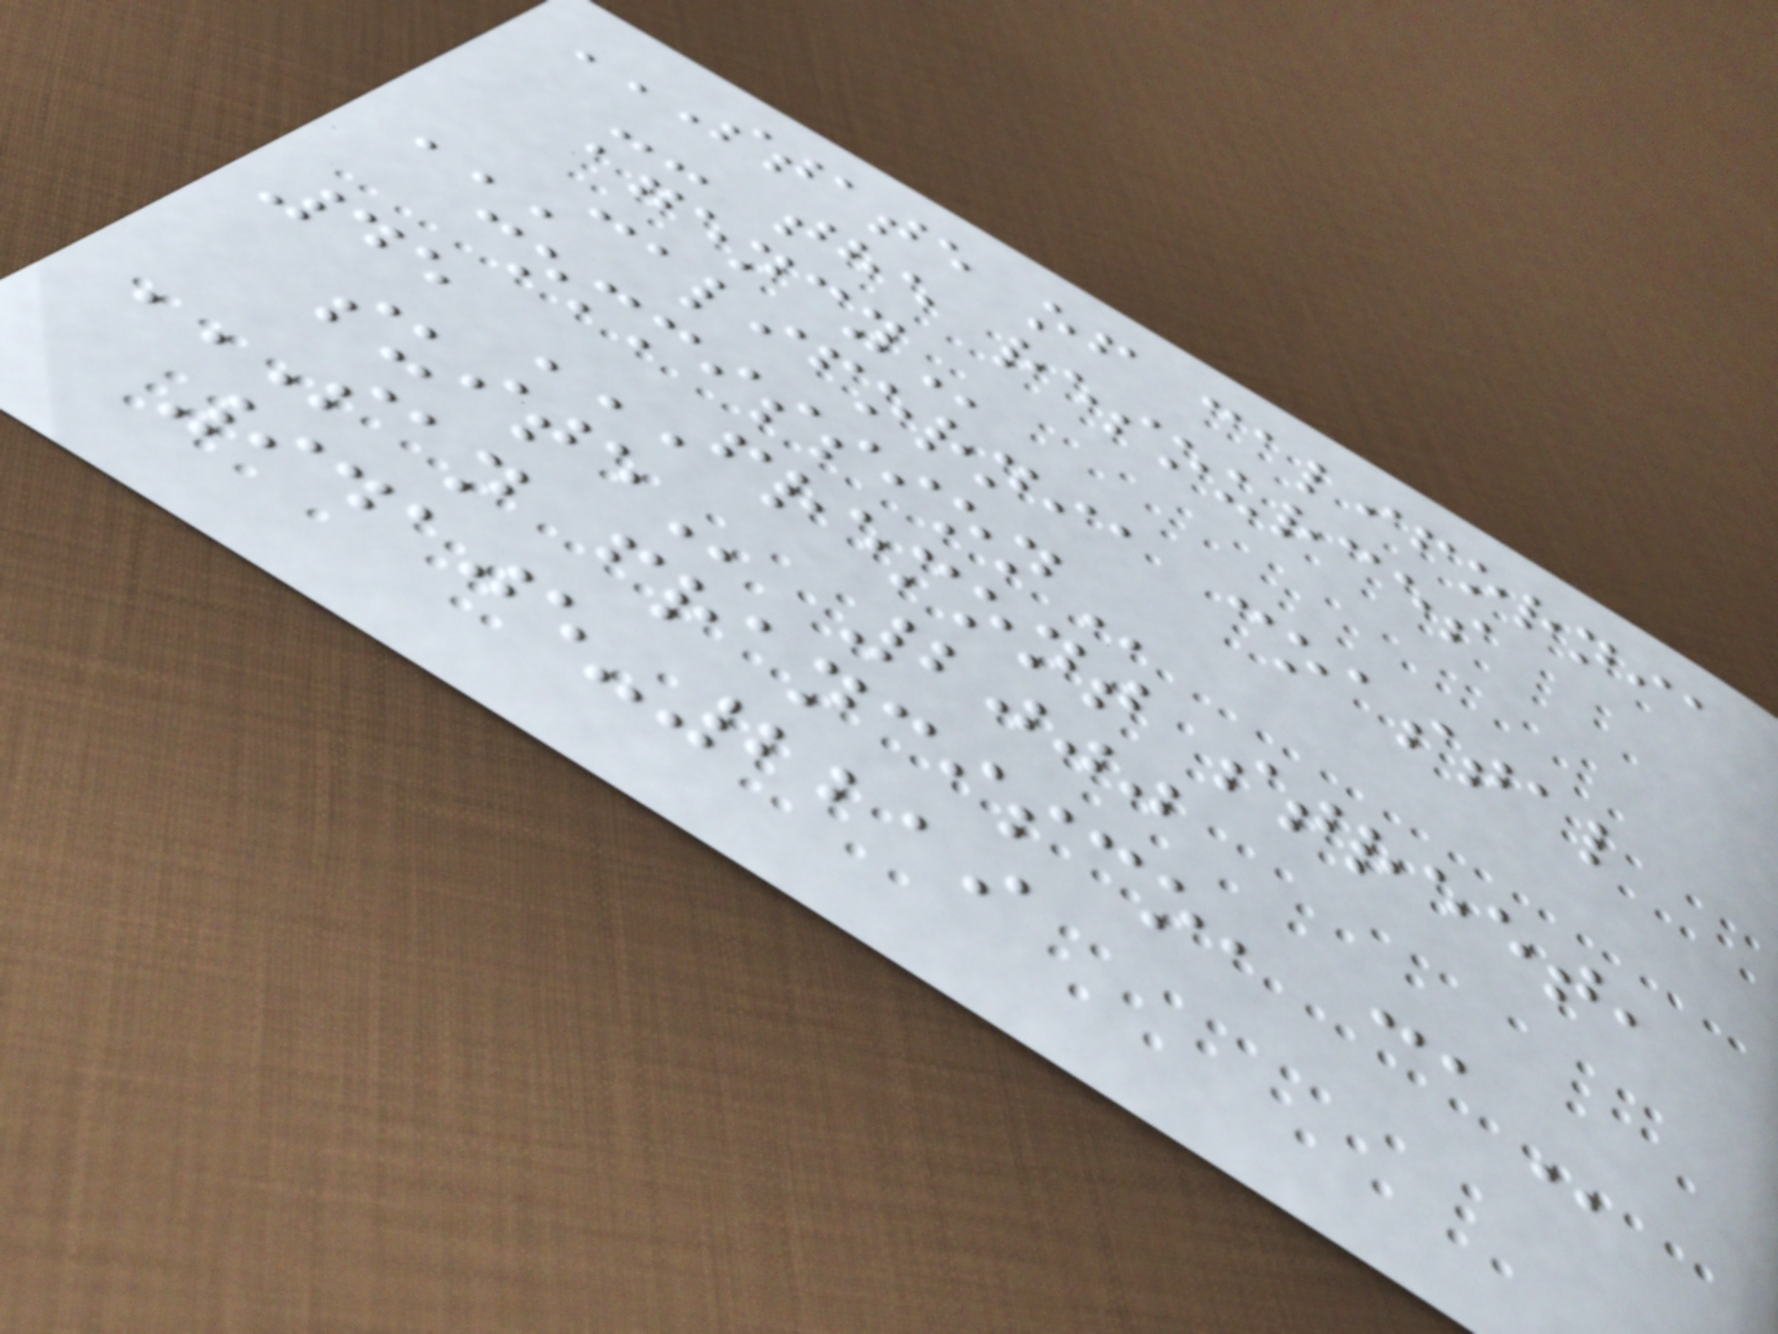STATE OF CALIFORNIA
-- THE RESOURCES
AGENCY
CALIFORNIA COASTAL
COMMISSION
45 FREMONT STREET,
SUITE 2000
SAN FRANCISCO, CA
94105-2219
